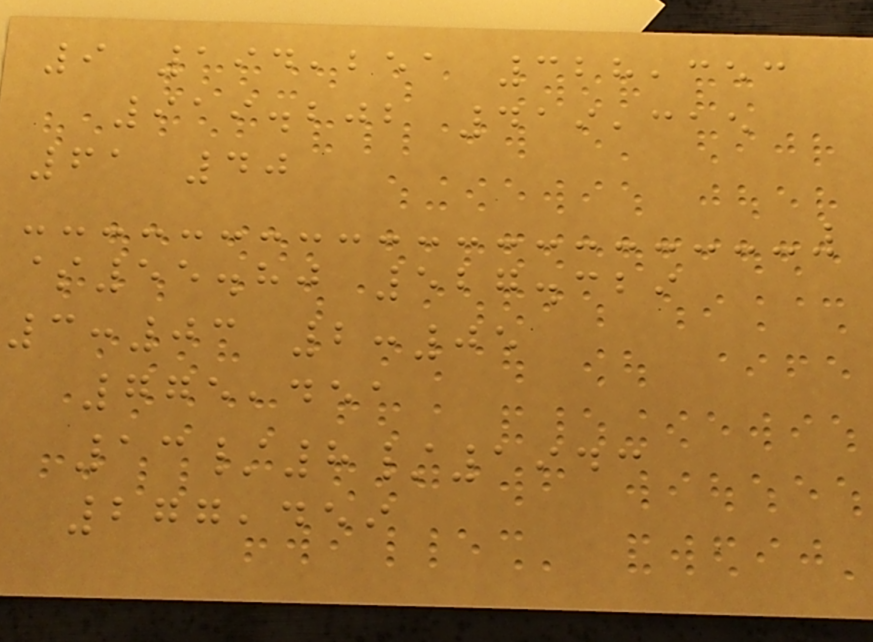9 194,251 328,353
919.202 419,315
61 40
$55.80 527.329
3:03 2:05
775,451
13/8/1943
277,459
